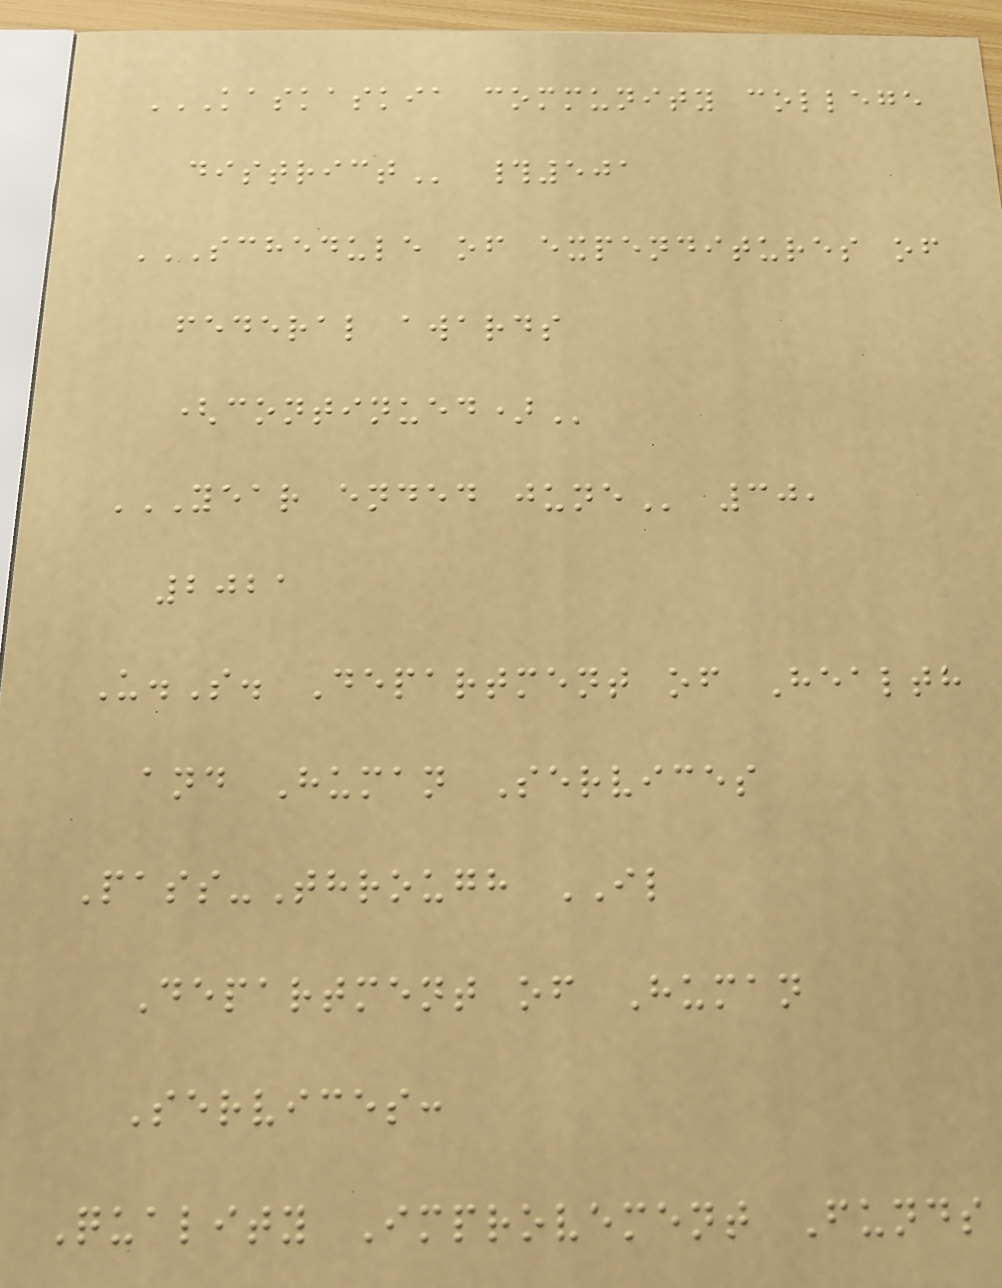KASKASKIA COMMUNITY COLLEGE
DISTRICT #501
SCHEDULE OF EXPENDITURES OF
FEDERAL AWARDS
(CONTINUED)
YEAR ENDED JUNE 30,
2021
U.S. Department of Health
and Human Services
Pass-Through IL
Department of Human
Services:
Quality Improvement Funds
